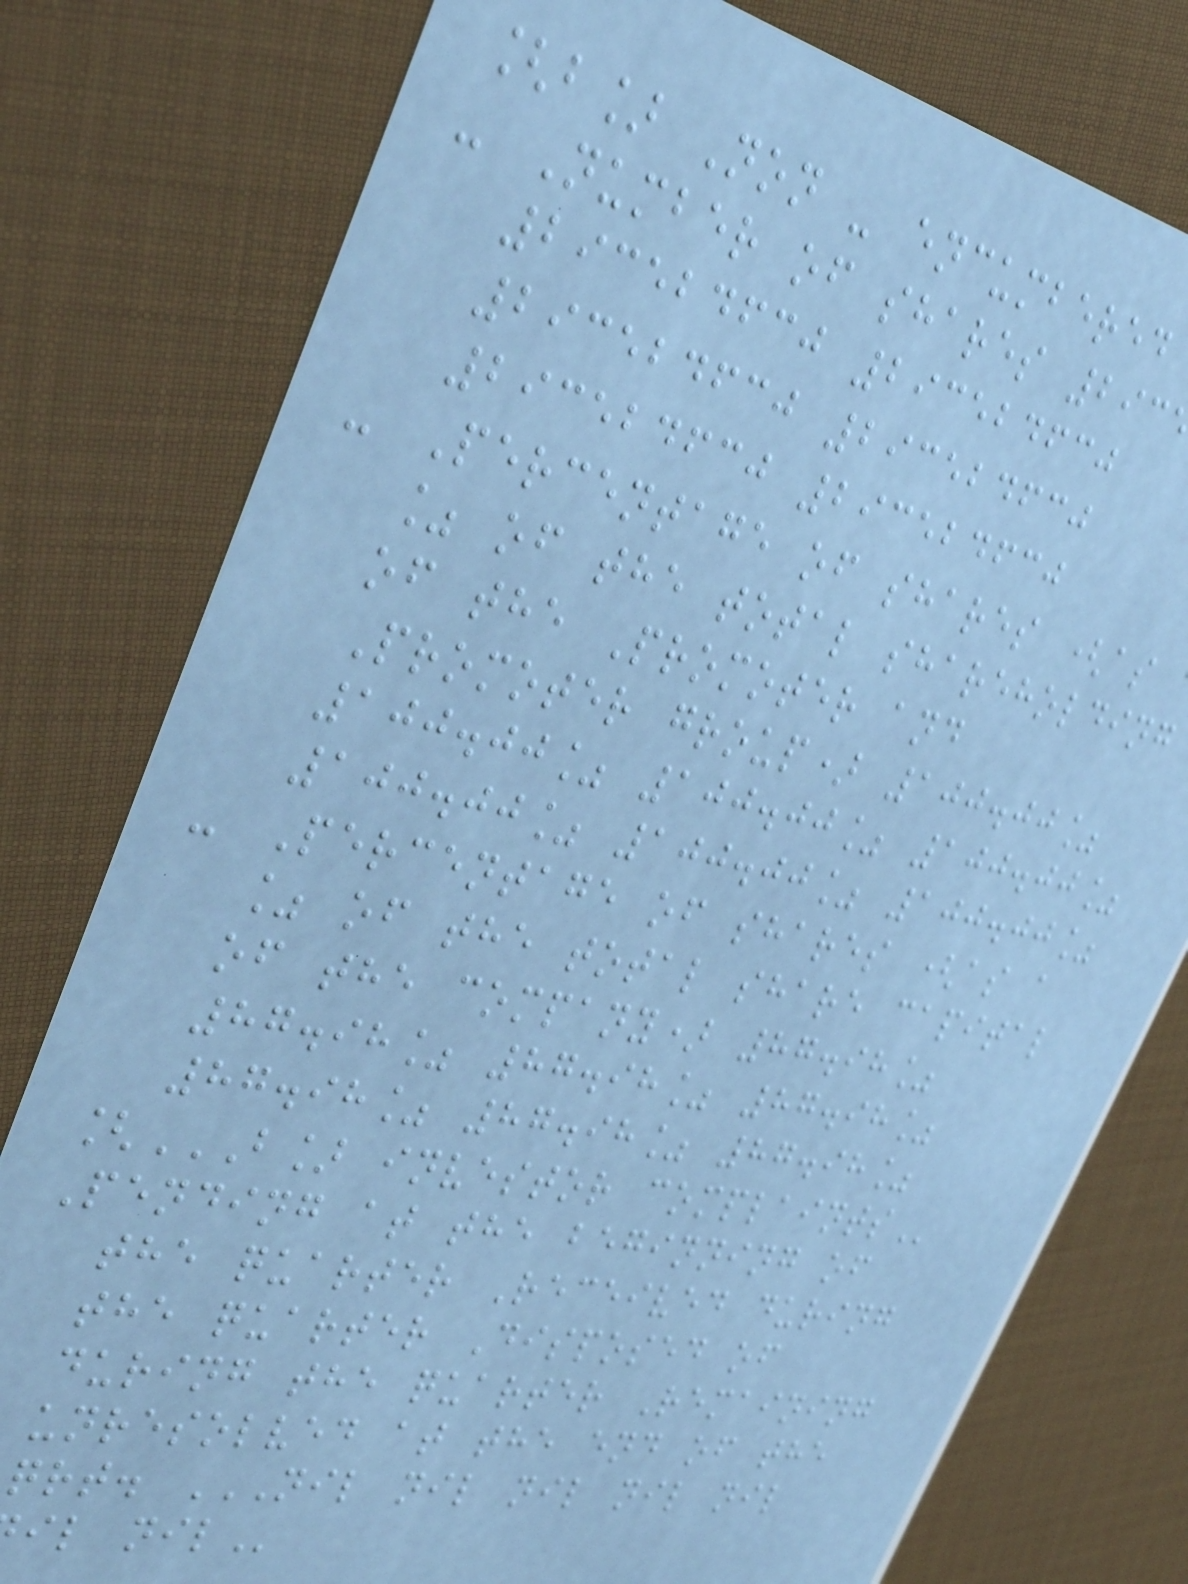[b] Non - encumbered
- Number of shares 293
293524630 293524630
293524630 293524630
293524630 293524630
- Percentage of shares (as
% of the total shareholding
of the Promoter and
Promoter group) 100.00%
100.00% 100.00% 100.00%
100.00% 100.00% 100.00%
- Percentage of shares (as a
% of the total share capital
of the company) 87.98%
87.98% 87.98% 87.98%
87.98% 87.98% 87.98%
[B] INVESTOR COMPLAINTS
Pending at the beginning of
the quarter Received during
the quarter Disposed of
during the quarter Remaining
unresolved at the end of the
qrt. NIL NIL NIL NIL NIL
